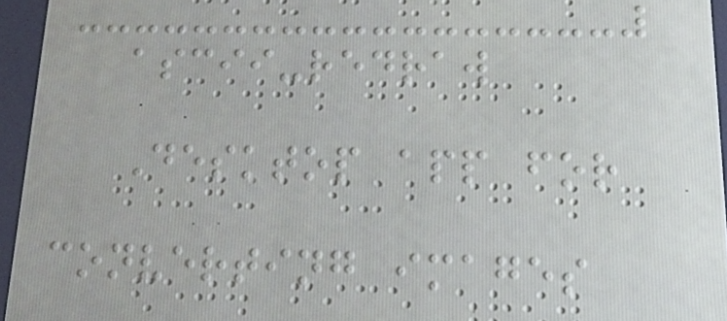ascii-redraw
Desktop app for
converting images
